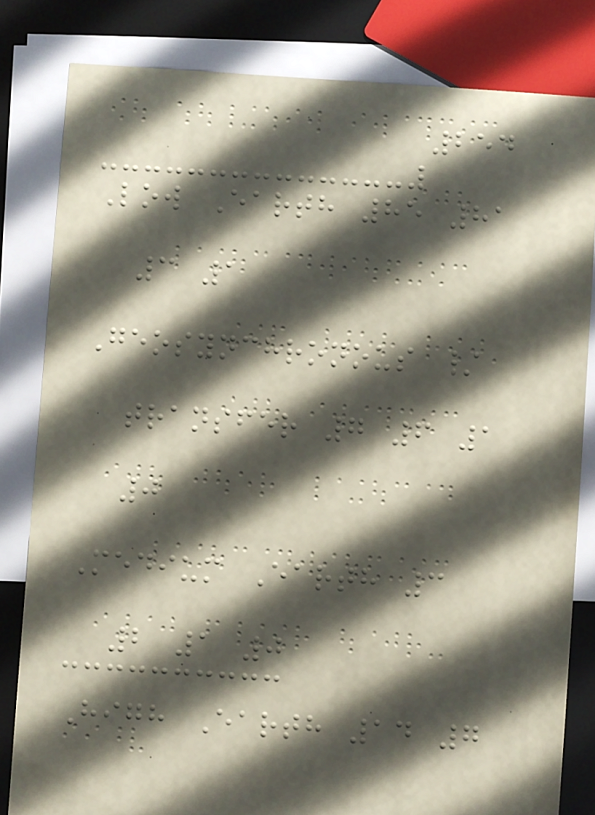254
Low Earth 85 81
3 1
Geosynchronous /
transfer 7 6 1
0
Medium Earth 3
2 1 0
High Earth 14 7
